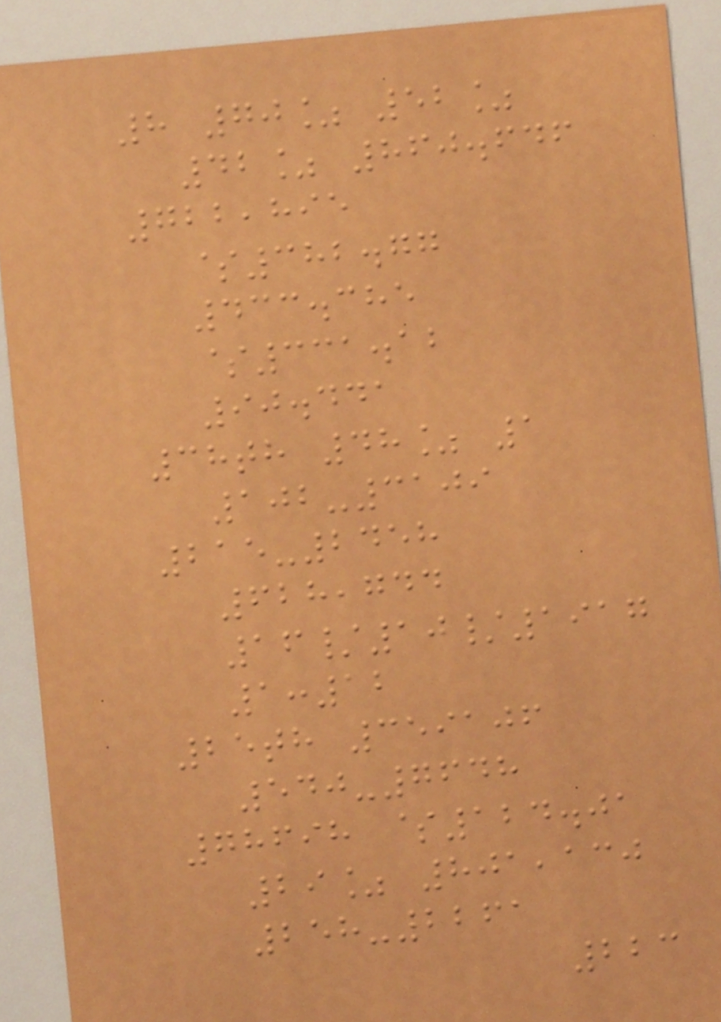8 70% 52%
42% 860.646
722,895
$382.77
433.385
$331.12
90.441
38th 48% 1
102-3109
215-2458
628,744
16/10/1917
1:12
25th 359106
540-7648
78698 $124.01
29% 801,130
258-2261
223
